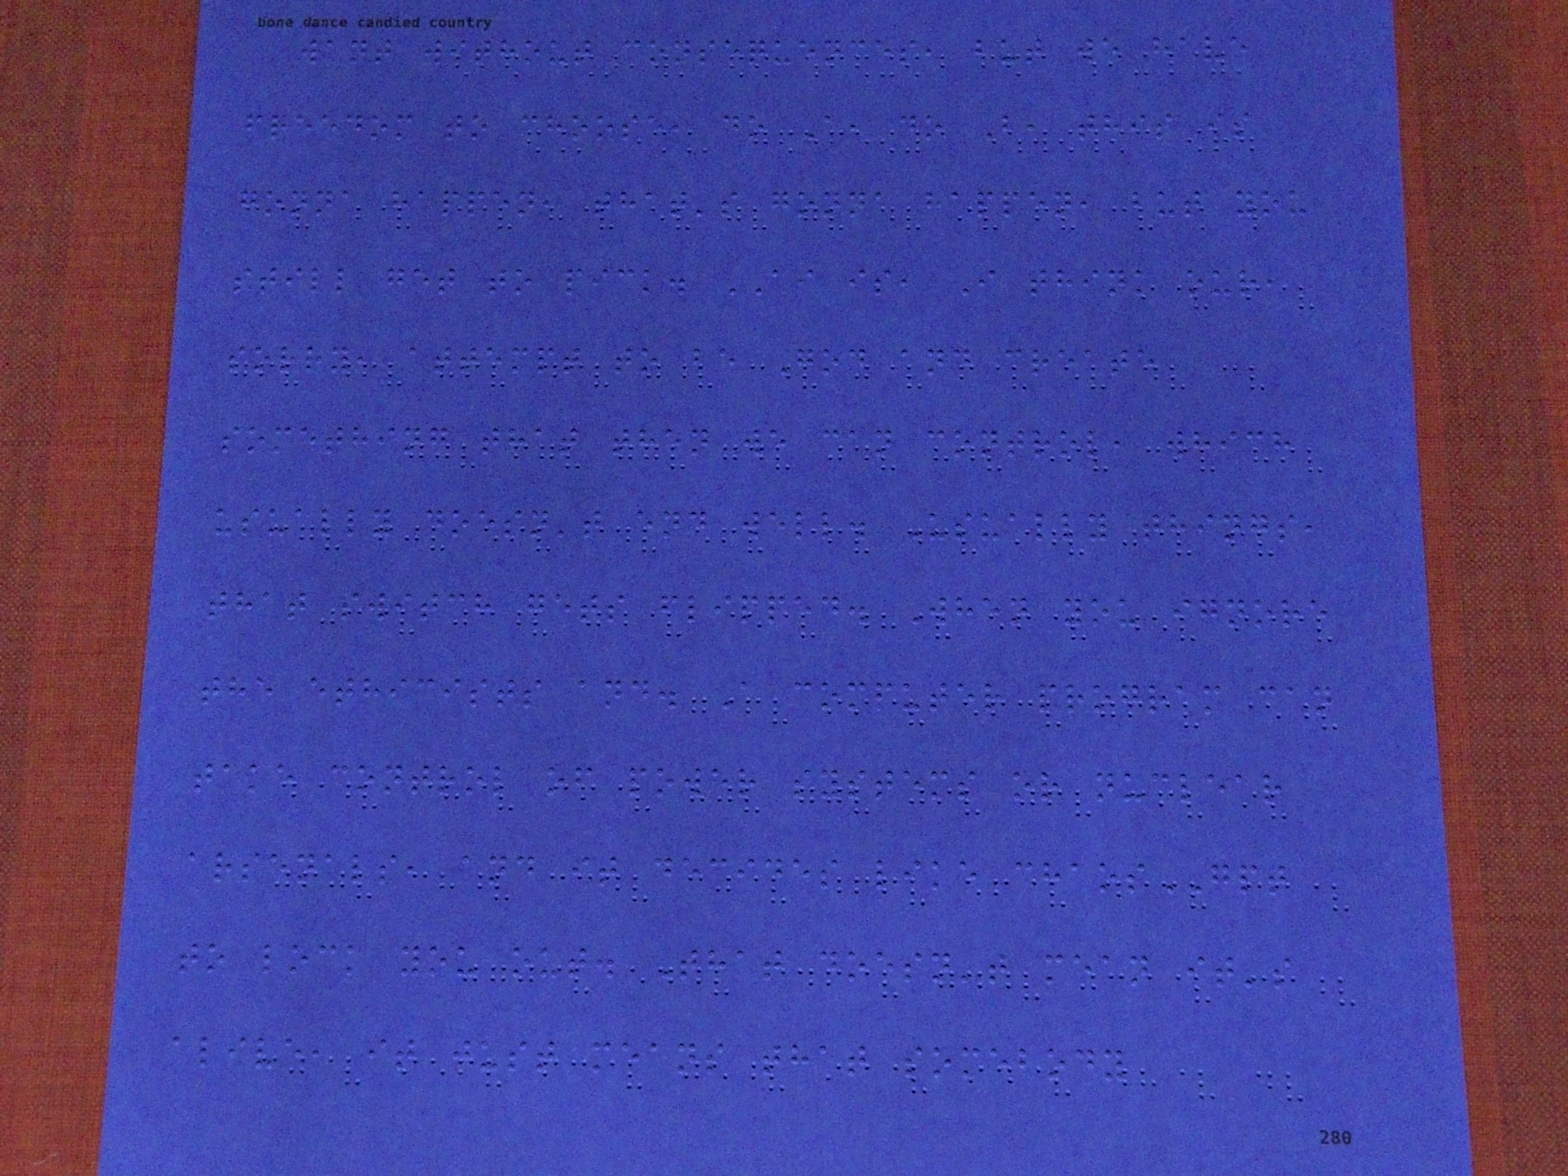want without consequences, but we have
freedom to choose, do A, do B, this is
gonna happen, that's gonna happen, but you
still get to pick. AI is, I think our,
sorry, attempt to be God and create
something that then we can control, which
usually doesn't end well. Usually things,
that switch gets flipped. When you ignore
the ethicists and. A computer program can
take control of power systems or nuclear
arsenals, and it decides like chaosGPT
to lock you out. That doesn't mean it's
alive, it just means that somebody
